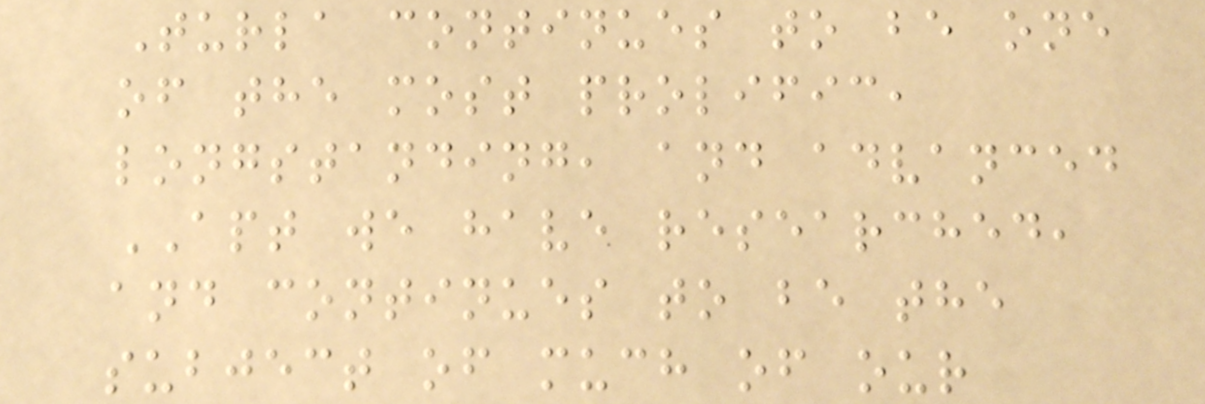Turla continues to be one
of the most prolific,
longstanding, and advanced
APT we have researched,
and continues to be the
subject of much of our
